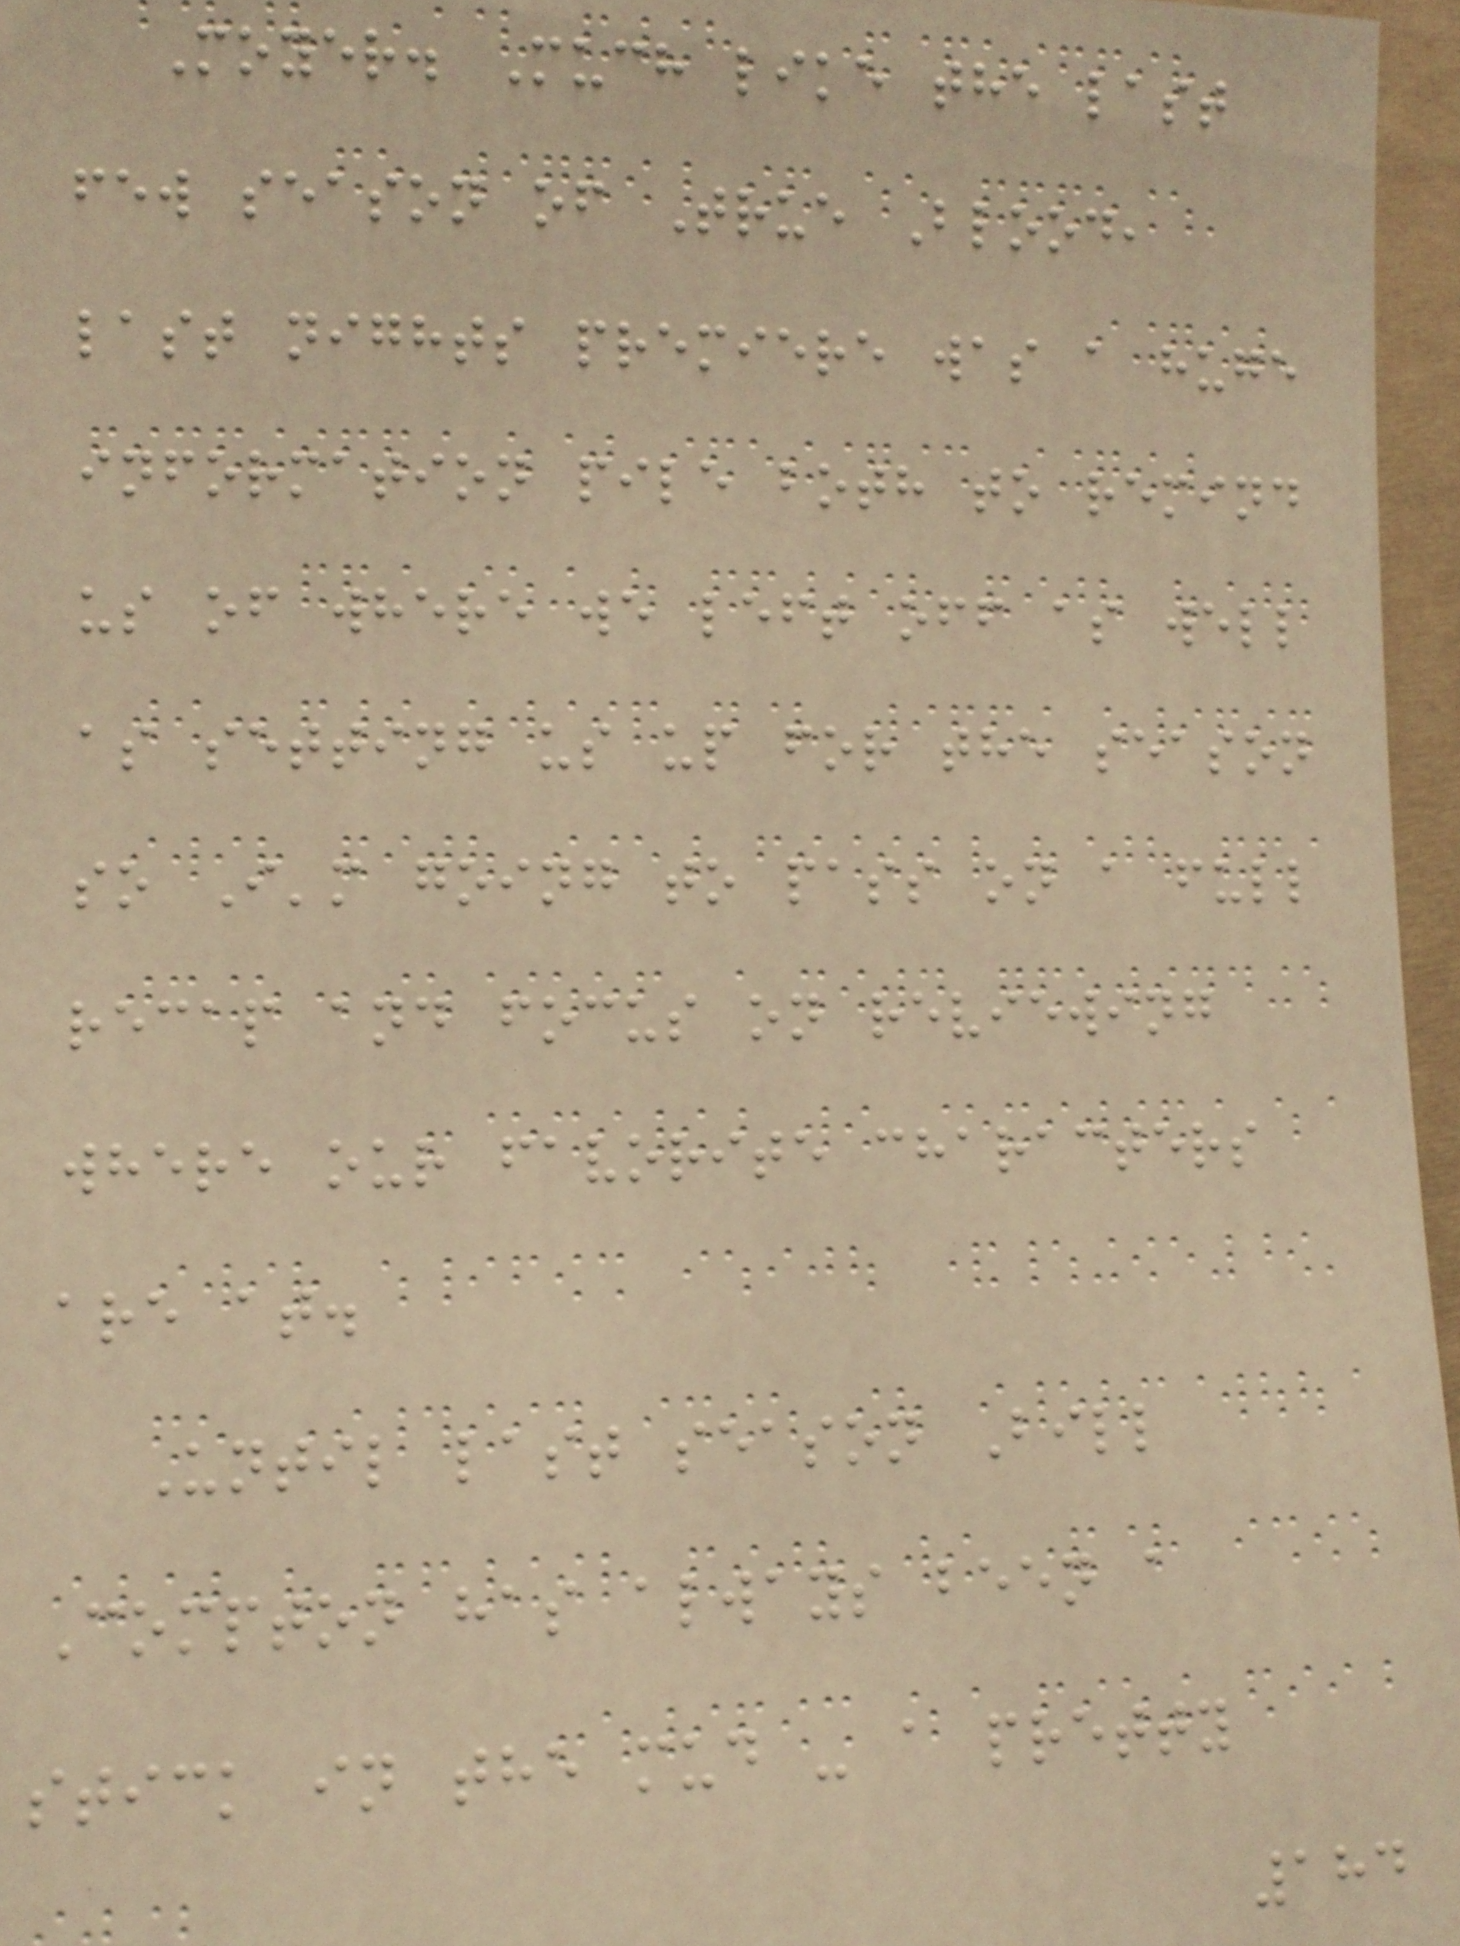Moyer. Much like the last
few season of True Blood,
last nights premiere was a huge
information pile both to remind
us of where we left off as well
as setting us up for the season
so I'm going to pass on a full
recap and focus on reviewing
where our favorite characters
are at.
Until last season Bill
Compton has always been a
stick in the mud - a pretty
184
